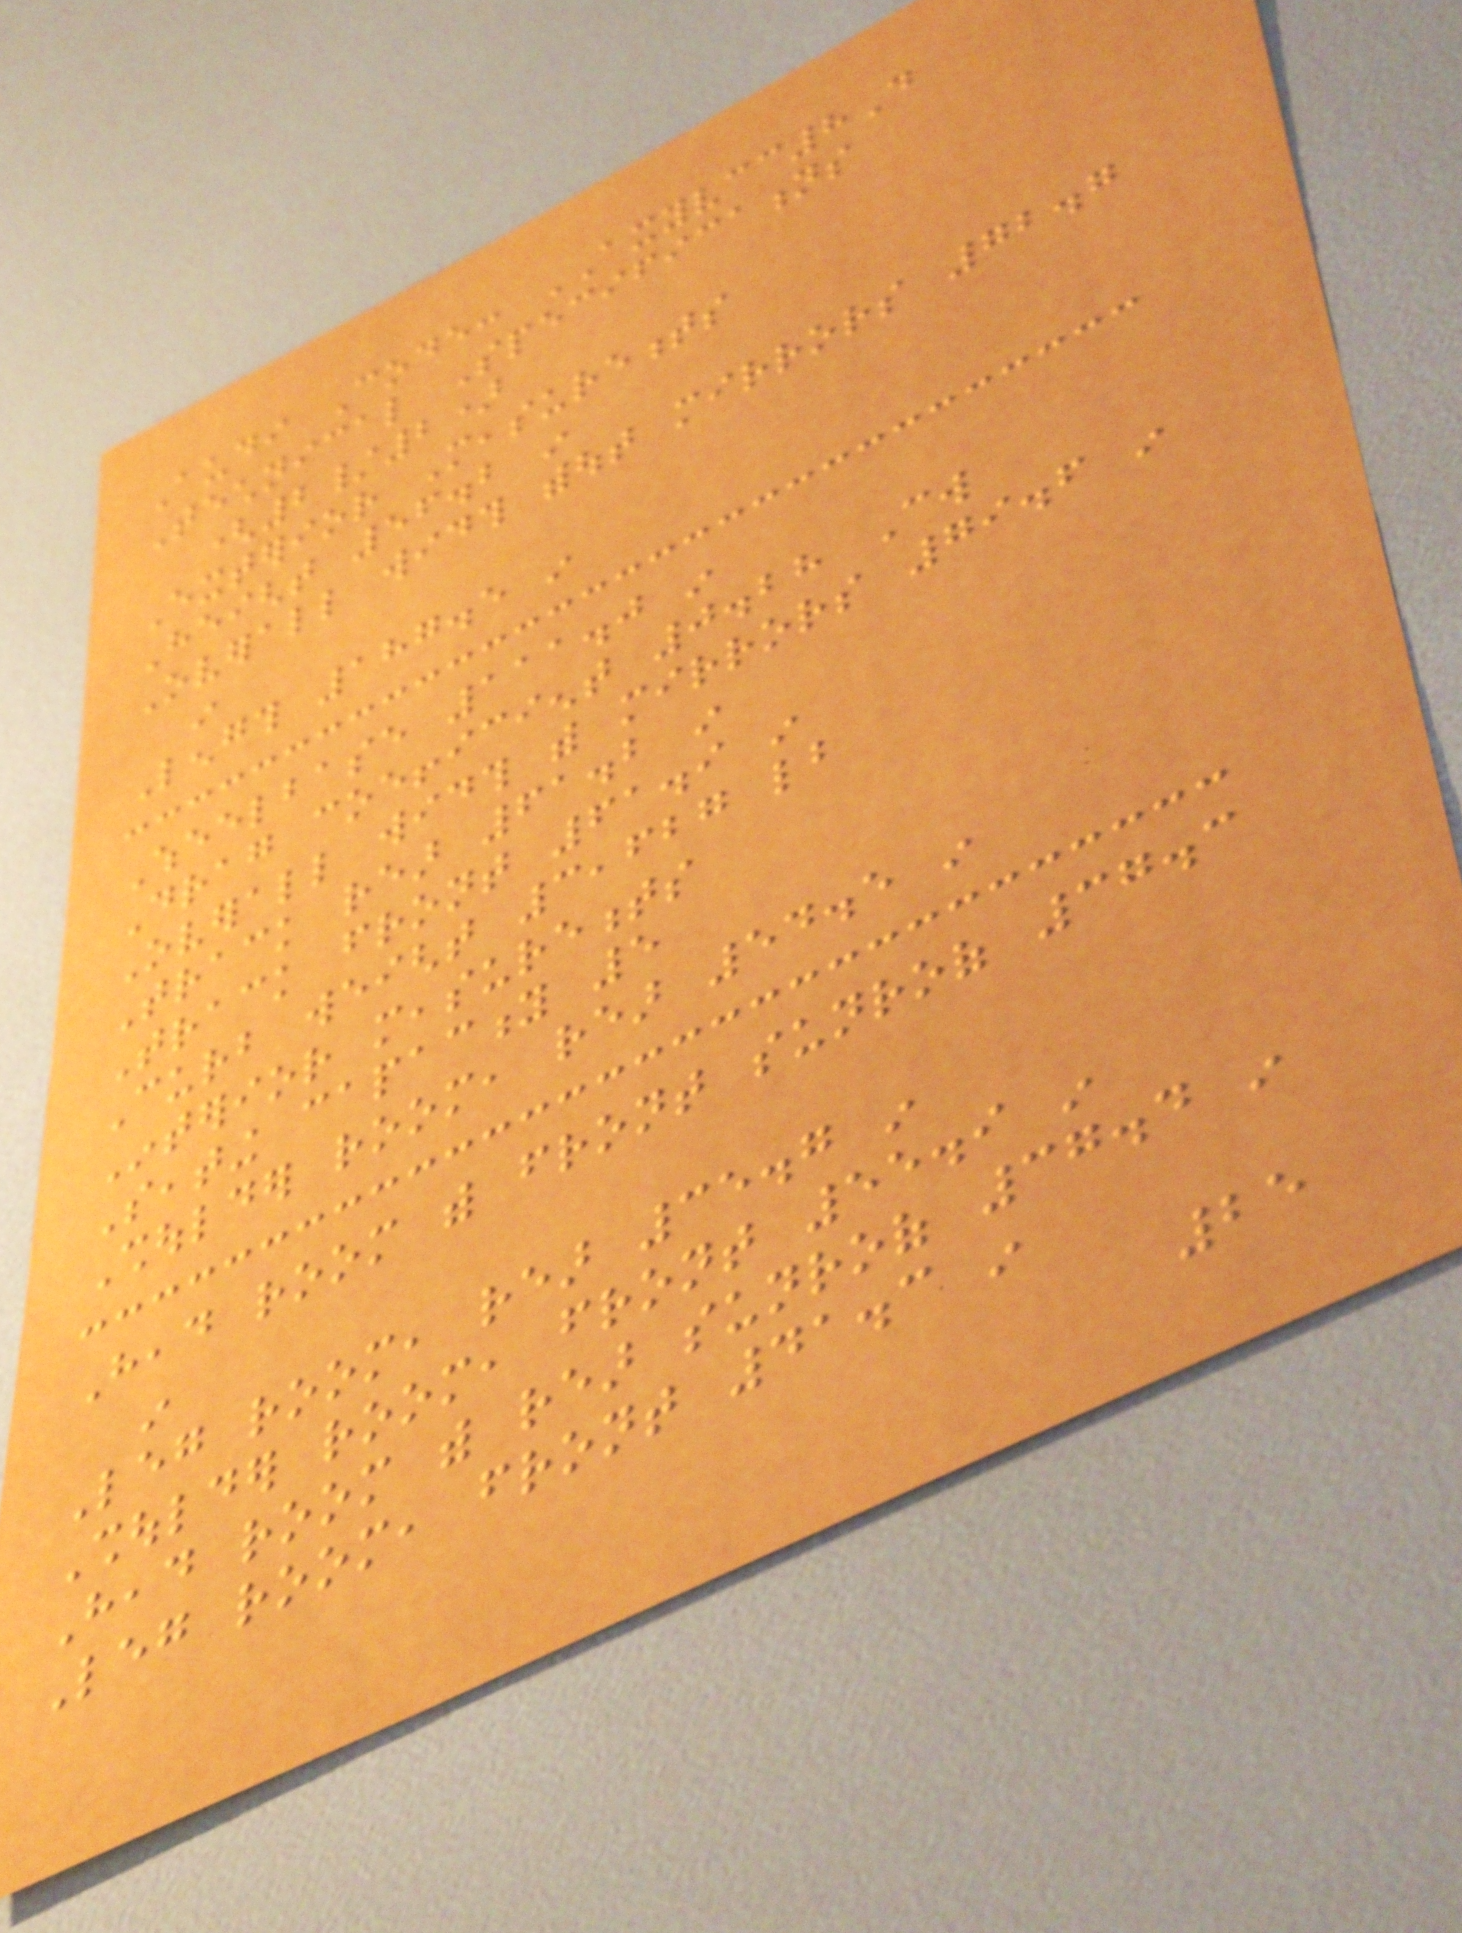Audi Code: AXYVCC8D
Technical Specifications
(2/2)
Exterior Measurements
Height 56.2 in
Overall width without mirrors 72.7
in
Length 187.5 in
Wheelbase 111.0 in
Drag coefficient 0.28 Cw
Overall width with mirrors 79.6 in
Track rear 61.2 in
Track front 61.9 in
Curb weight 3,627 lb
Interior measurements
Seating capacity 5
Shoulder room, rear 54.5 in
Head room with front sunroof 37.3
in
Leg room, rear 35.7 in
Shoulder room, front 55.9 in
Head room with rear sunroof 37.4 in
Leg room, front 41.3 in
25
